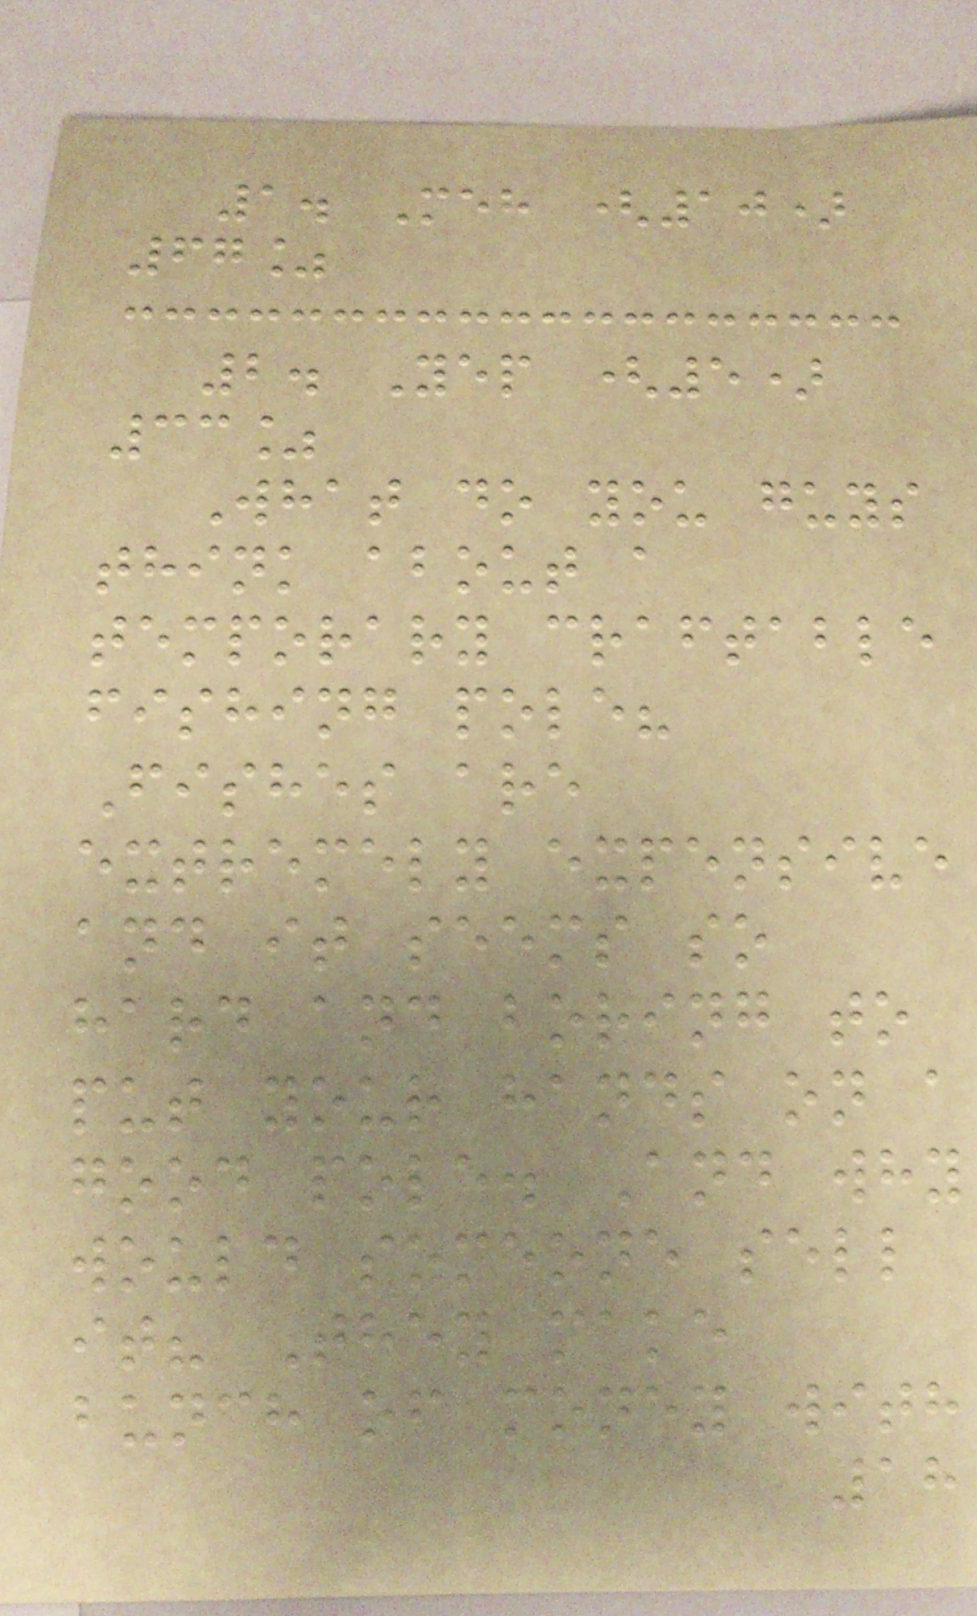1. Meh (10)
67%
2. Yep (5)
33%
What do you guys
think about a
temporary craftable
fishing pole?
Fishes are
extremely expensive
and it seems so
hard and boring to
put your hands on a
good pole. And why
would someone sell
it? They make
bunch of money with
18
